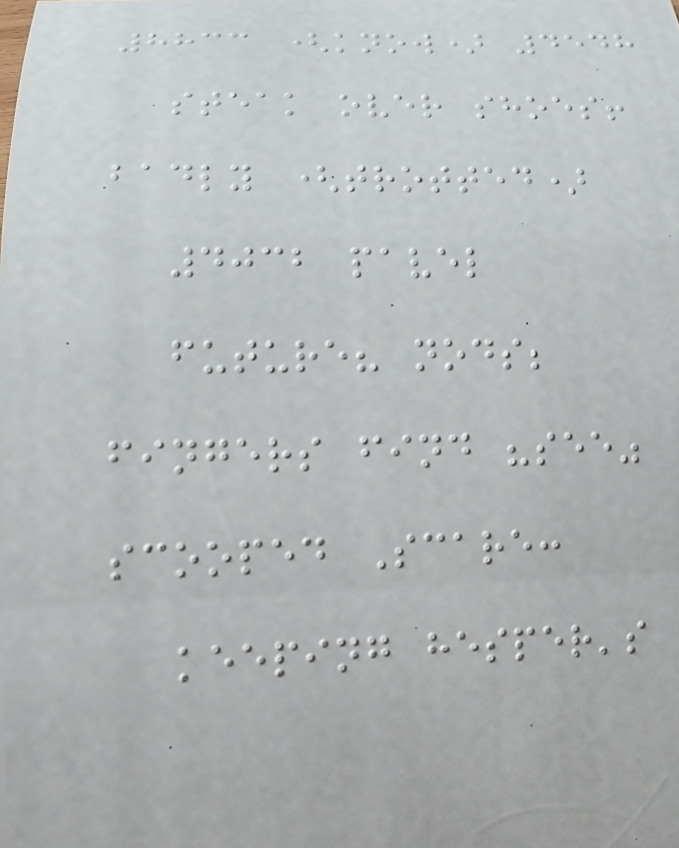8833 (know) 4548
steak over shoes!
badly (trotted)
4032 pavel
future? nods;
fingers find "see"
scooped Scare:
keeping hesper's
